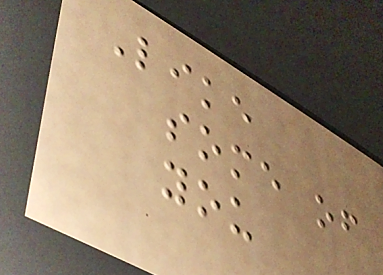Like
some of
you
